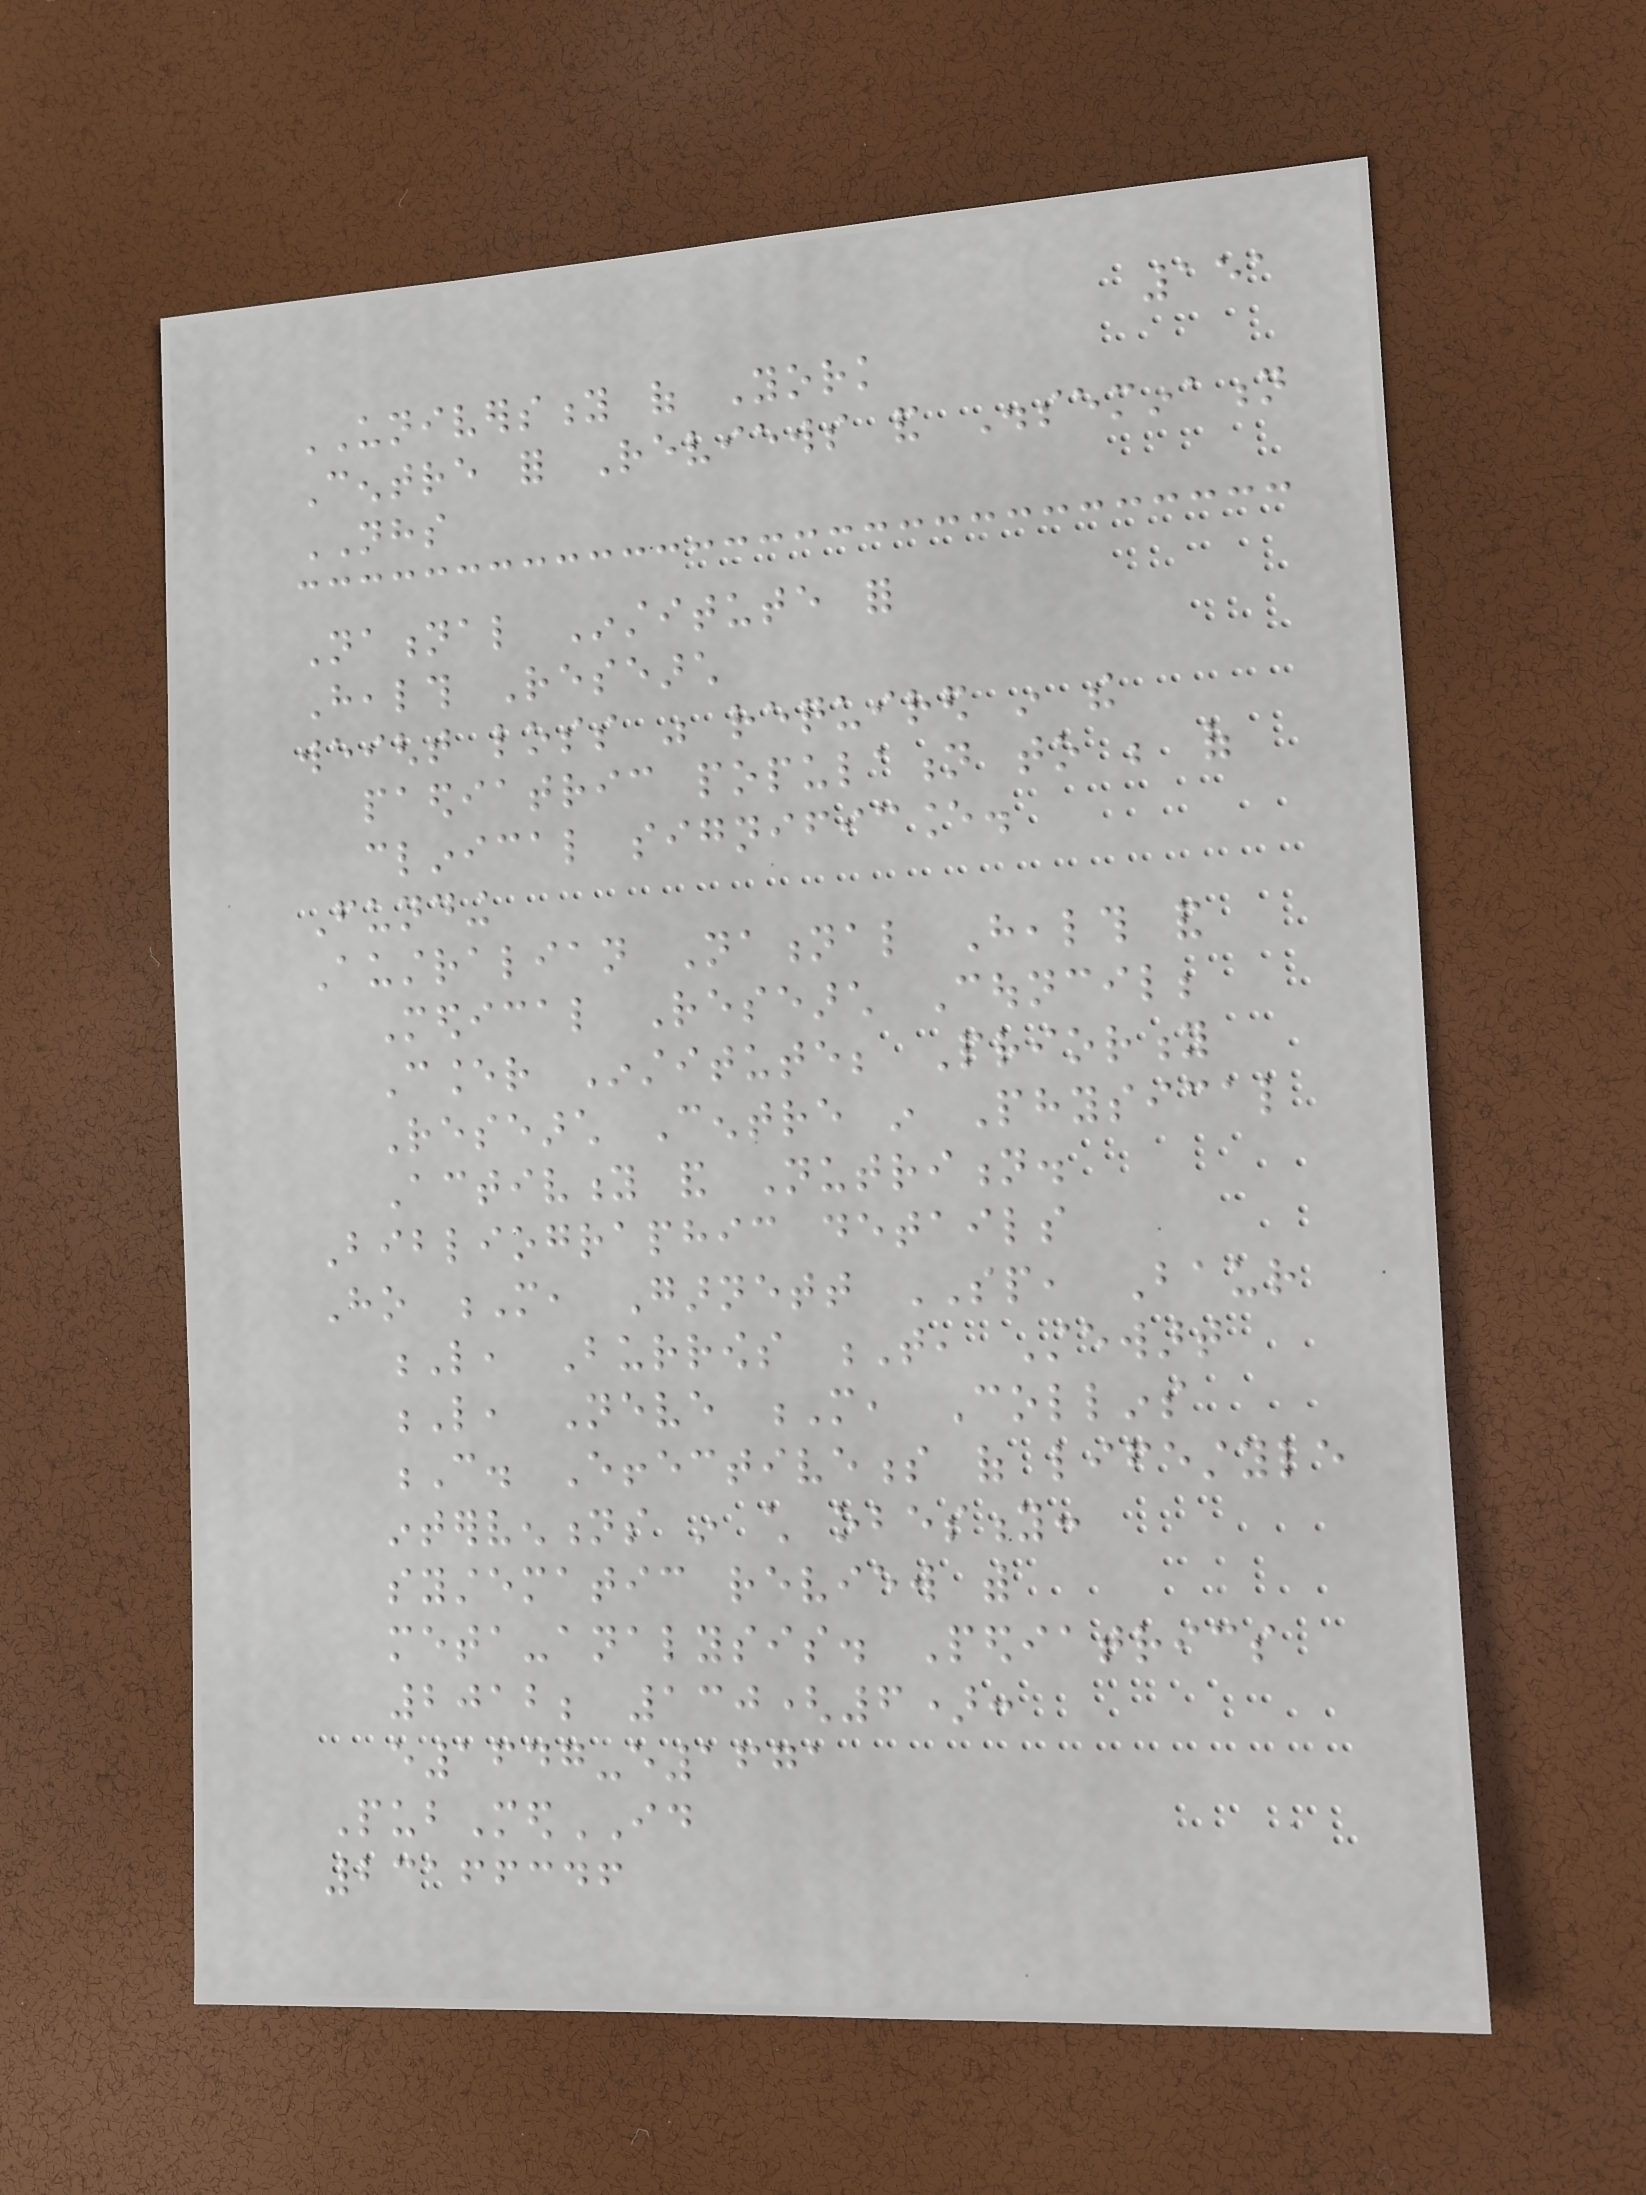151
UNIVERSITY of York
Centre for Reviews and Dissemination
NHS
National Institute for
Health Research
weight loss was required in the
paediatric population to be of
clinical significance.
Funding
Australian National Health and
Medical Research Council;
Cancer Institute; Priority
Research Centre in Physical
Activity and Nutrition.
Bibliographic details
Ho M, Garnett SP, Baur
L, Burrows T, Stewart
L, Neve M, Collins
C. Effectiveness of lifestyle
interventions in child obesity:
systematic review with
meta-analysis. Pediatrics
2012; 130(6):
e1647-e1671
PubMedID
23166346
